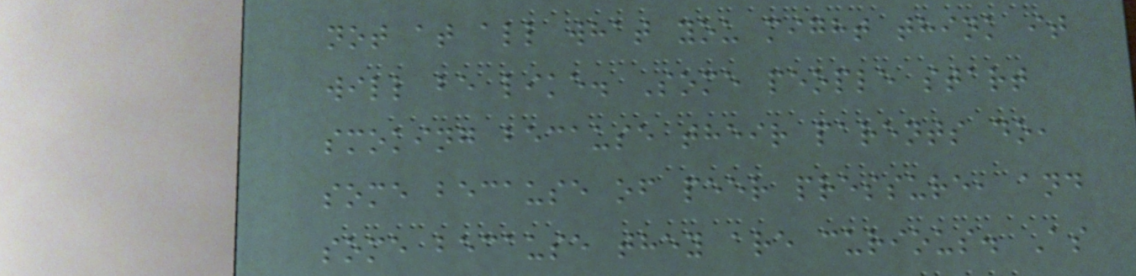not at all what you might think it
will be like. Some people start
smoking because their parents do,
some because of peer pressure, and
some because they are curious. As
